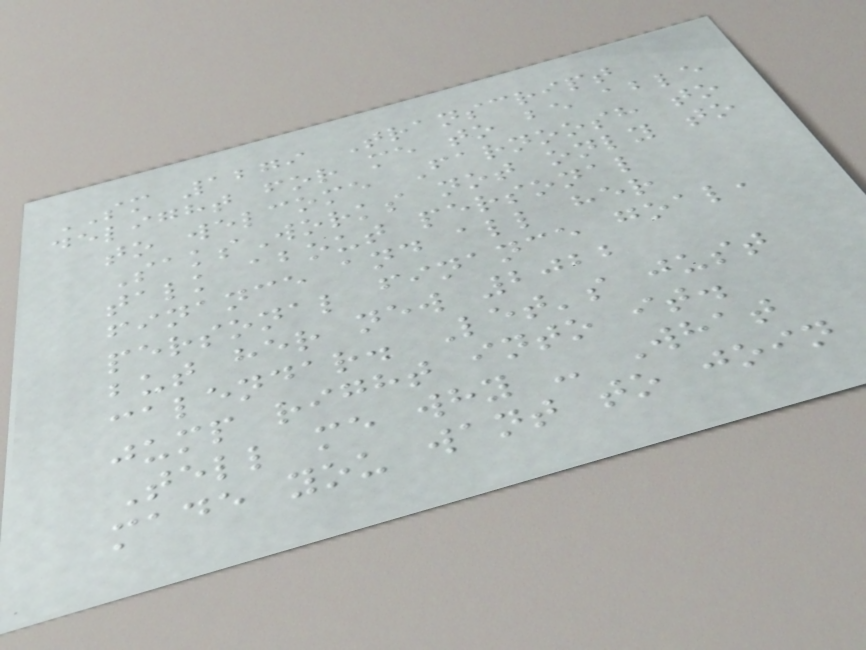SM 1279 Transcript
delight for me to be able
to welcome Farnoosh to
SaksWorks not only to
talk about personal
finance and all her
personal finance goal,
but her new 2022
calendar. Let's just
jump right into it.
Tell me why - What
made you want to join
